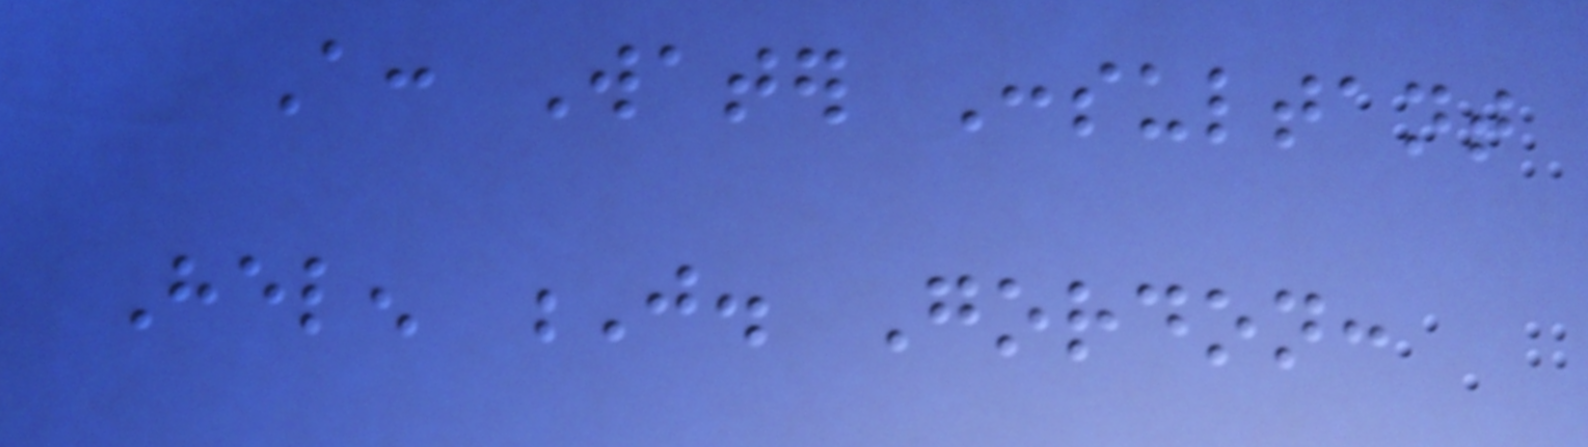A: Water Consultant
Helen J. Gordon:
